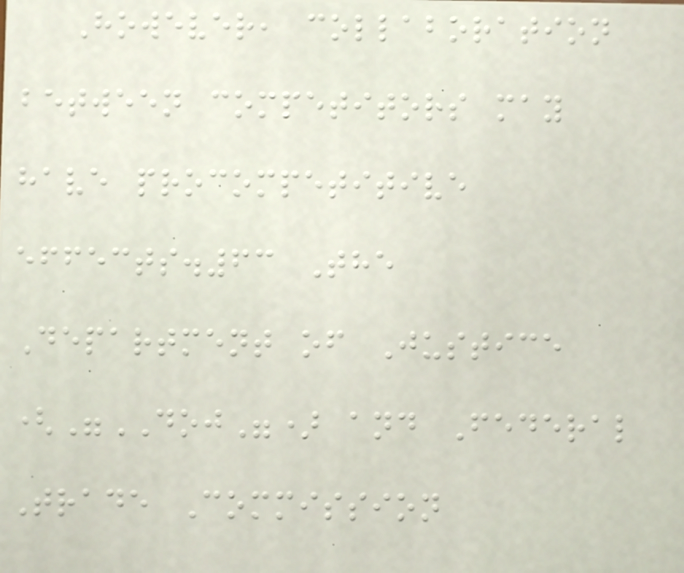However, collaboration
between competitors may
have procompetitive
effects.63 The
Department of Justice
("DOJ") and Federal
Trade Commission
